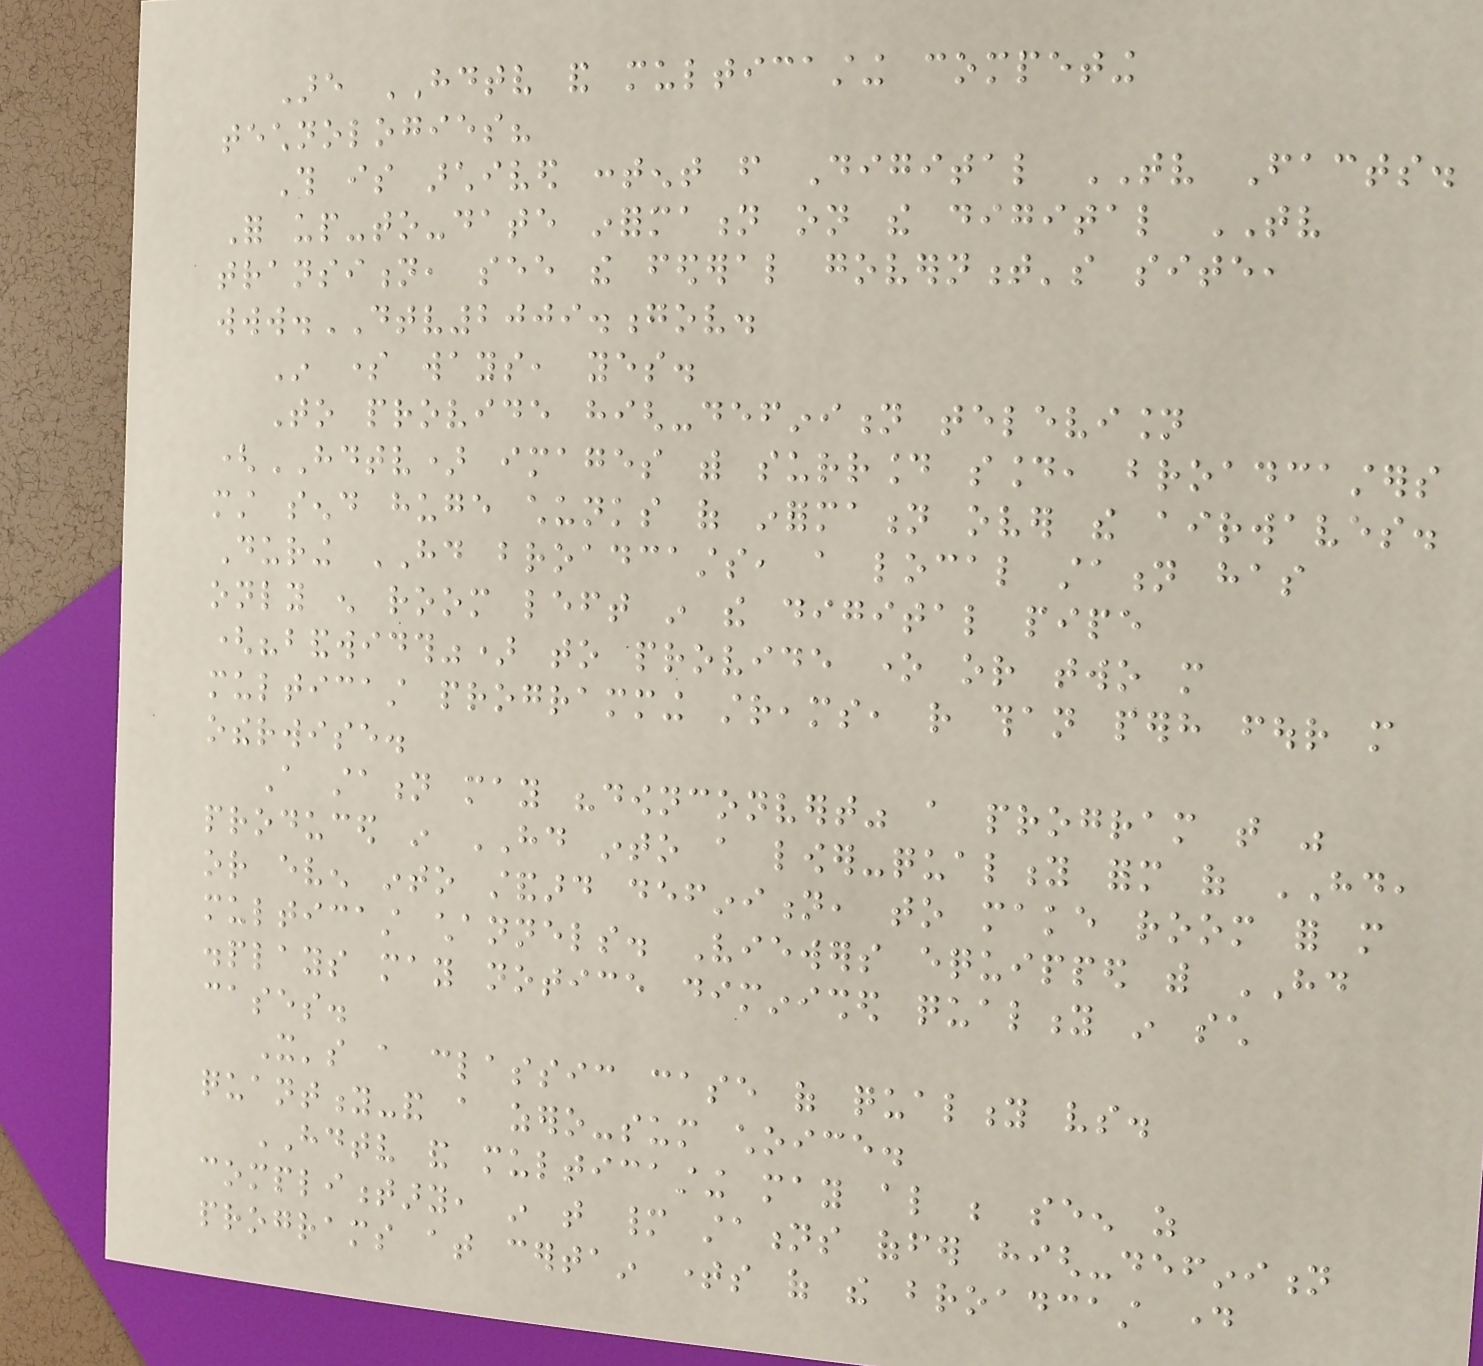Are HDTV and multicasting competing
technologies?
This is archived content from Digital TV Facts.
For up-to-date information on the digital TV
transition, see the federal government's site,
www.DTV2009.gov.
In some ways, yes.
To provide high-definition television
(HDTV) images with surround sound, broadcasters
must send huge chunks of information over the airwaves.
During HD broadcasts, a local station has
only enough room left in the digital pipe
("bandwidth") to provide one or two more
multicast programming streams, rather than perhaps four more
otherwise.
A station may "downconvert" a program that was
produced in HD into a lower-quality form of HD,
or even into standard definition, to make room for more
multicast channels. Viewers equipped with HD
displays may notice diminished quality in such
cases.
It's a classic case of quality vs.
quantity-and a zero-sum choice.
HDTV and multicasting may also be seen as
complimentary, in that many stations offer high-definition
programs at certain times of the broadcast day
